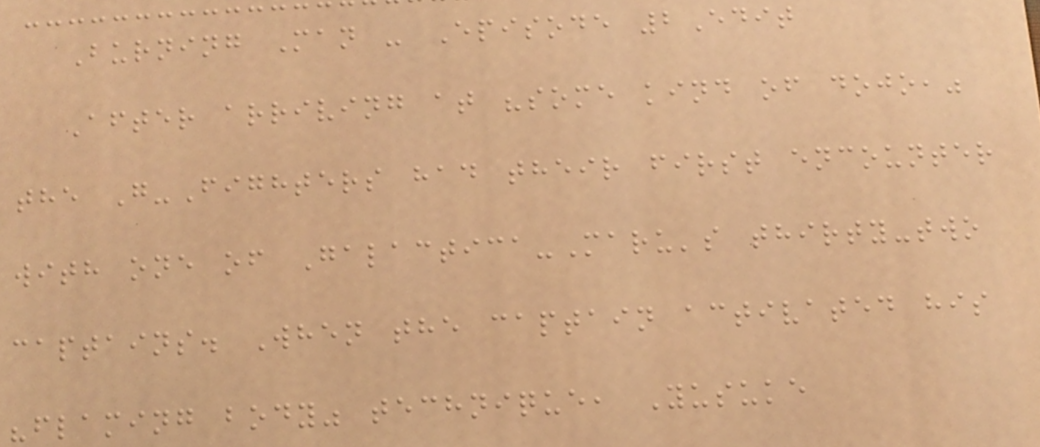Burning Man - Episode 2Edit
After arriving at "some kind of dojo,"
the G-Fighters had their first encounter
with one of Galactica-Maru's thirty-two
captains. When the captain activated his
"flaming body" technique, Yusuke
